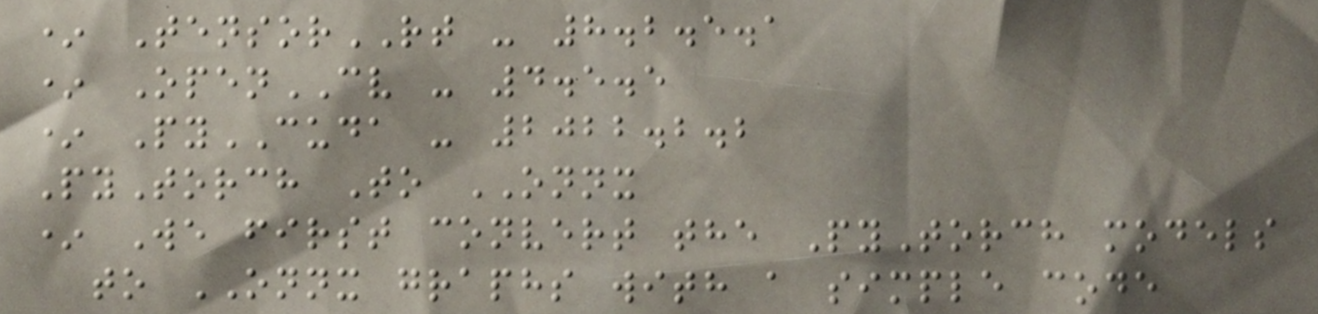* TensorRT - 8.2.5.1
* OpenCV - 4.5.5
* PyCUDA - 2022.2.2
PyTorch To ONNX
* We first convert the PyTorch models
to ONNX graphs with a simple code
